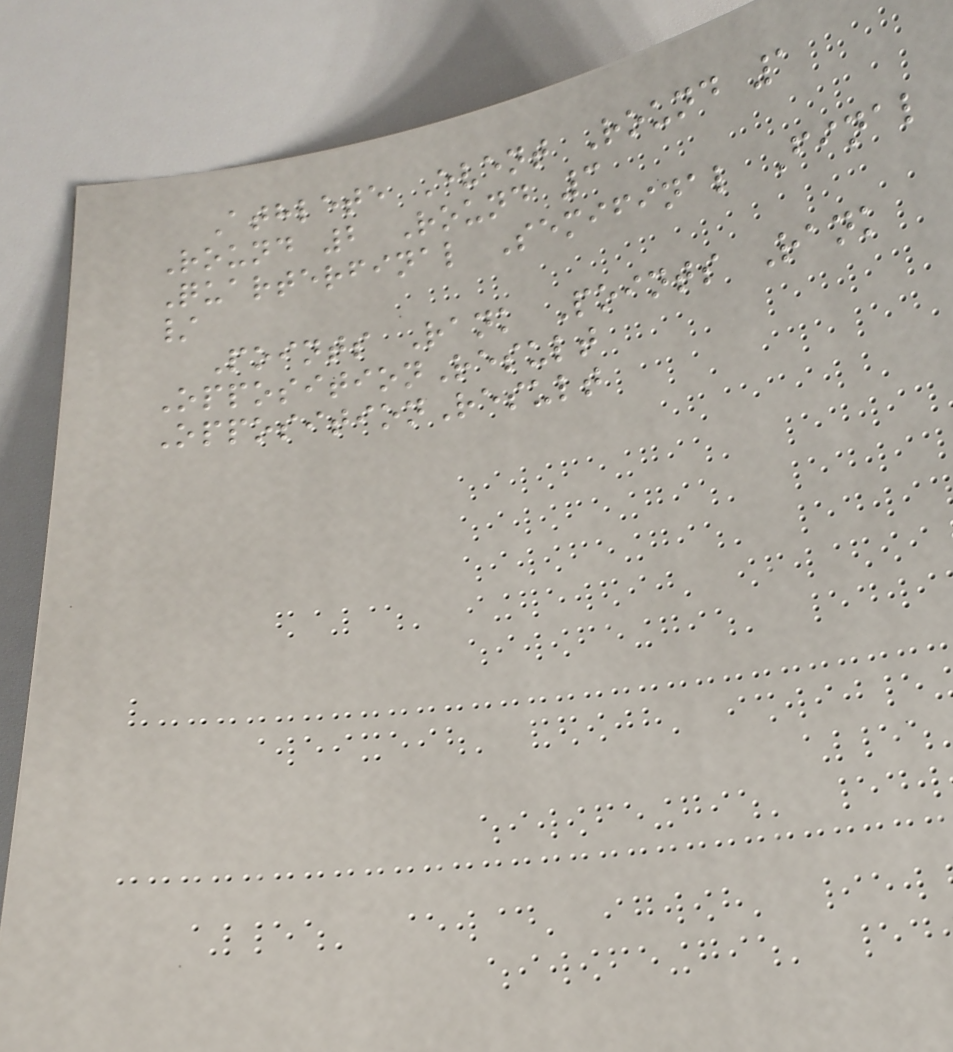Athlete Event Round 1
Round 2 Round 3
Quarterfinal Semifinal Final
/
Points Rank Points Rank
OppositionResult
OppositionResult
